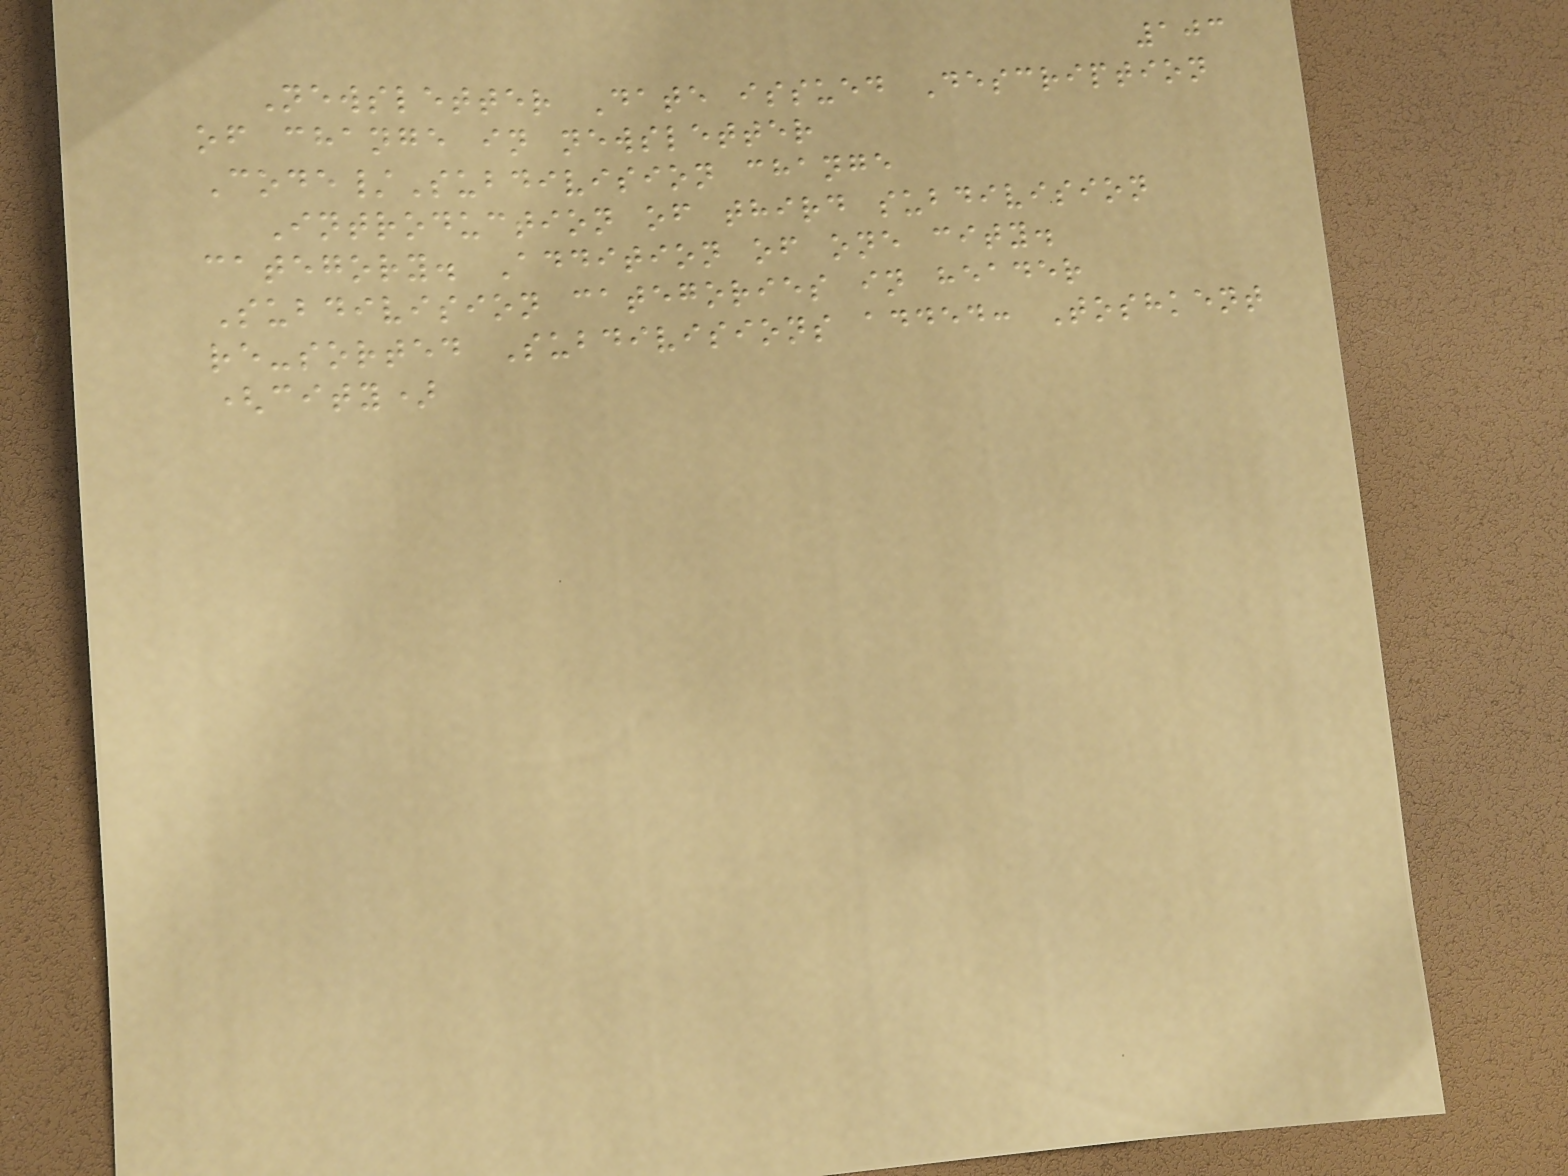103
Newsletter Date issued Description
of change in newsletter
Code/Subdivision change
Introduction of third subdivision
category. Addition of one city.
Subdivision categories in header
re-sorted Subdivisions added: Toshkent
(city)
